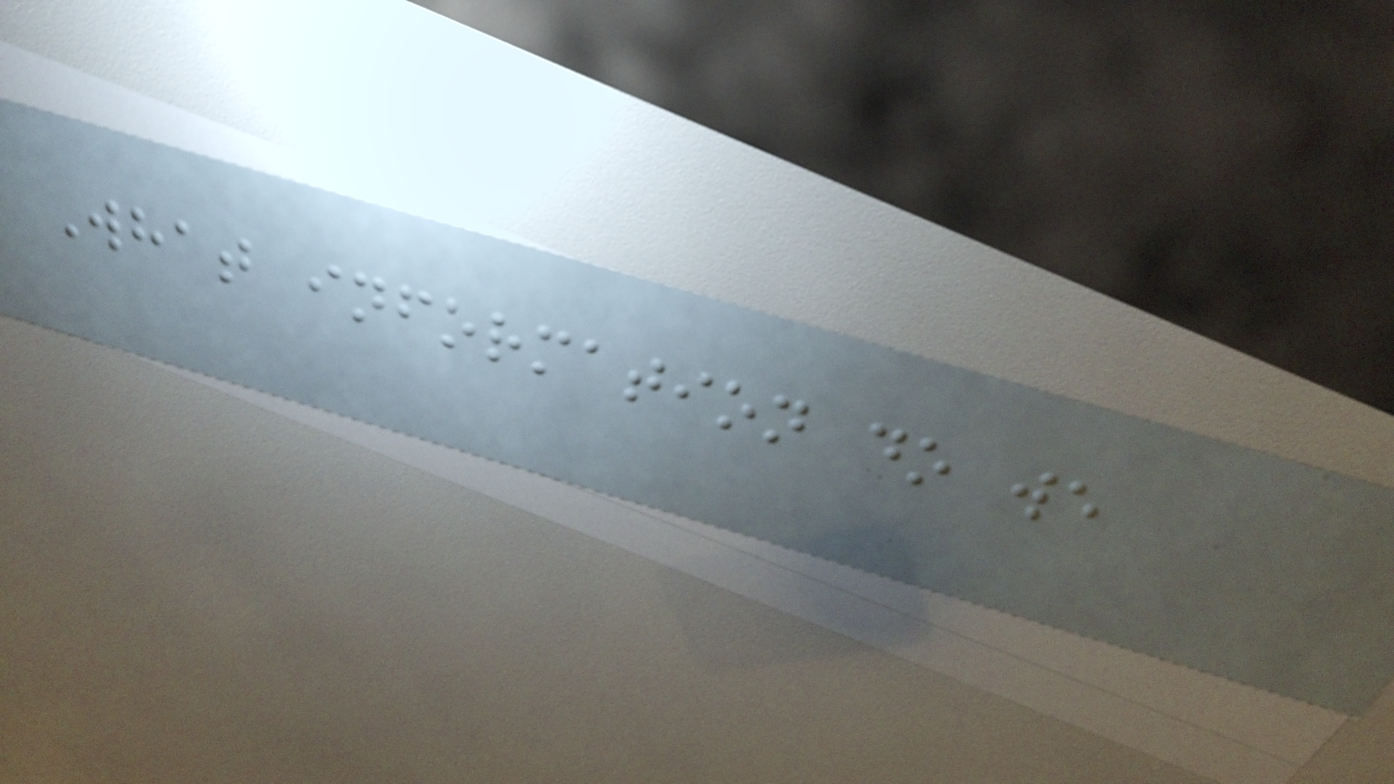What information do we
